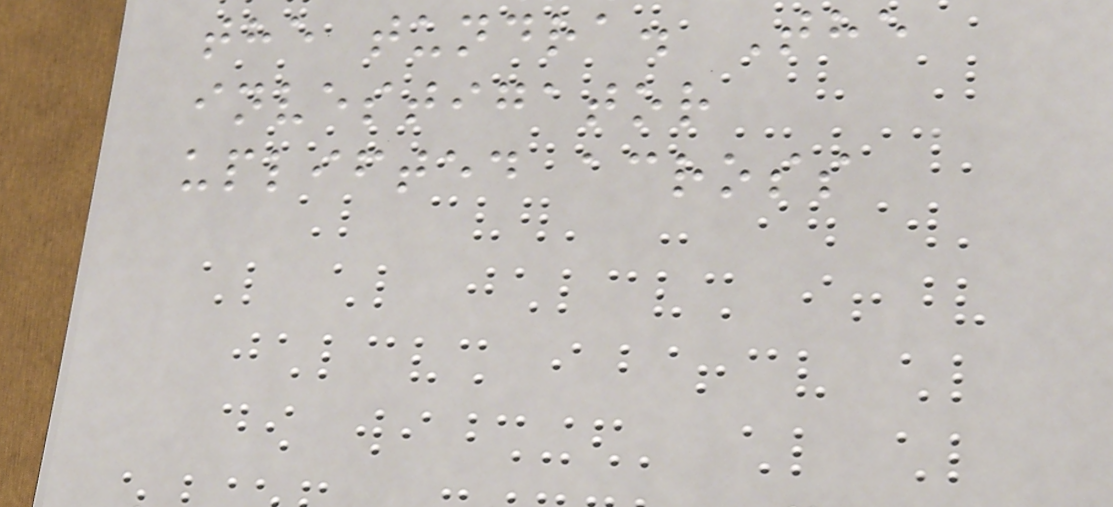the tundra. The
investigator
uplifted across
